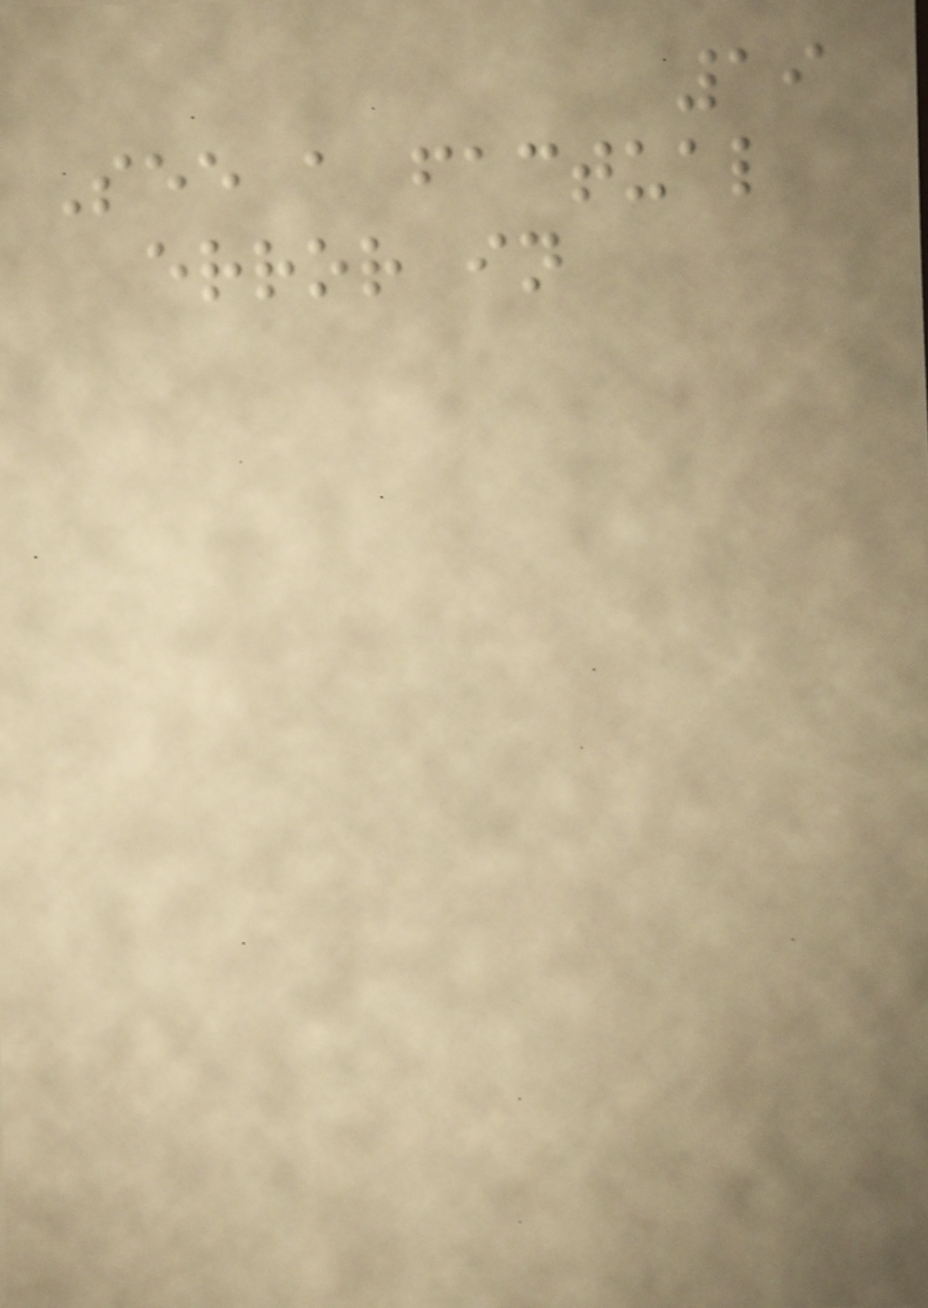19
See a factual
error in
